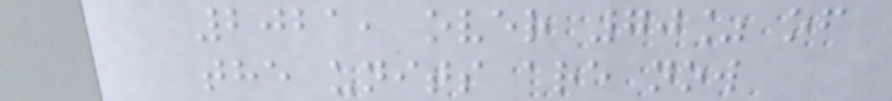2021, over 70% of
the units are now
